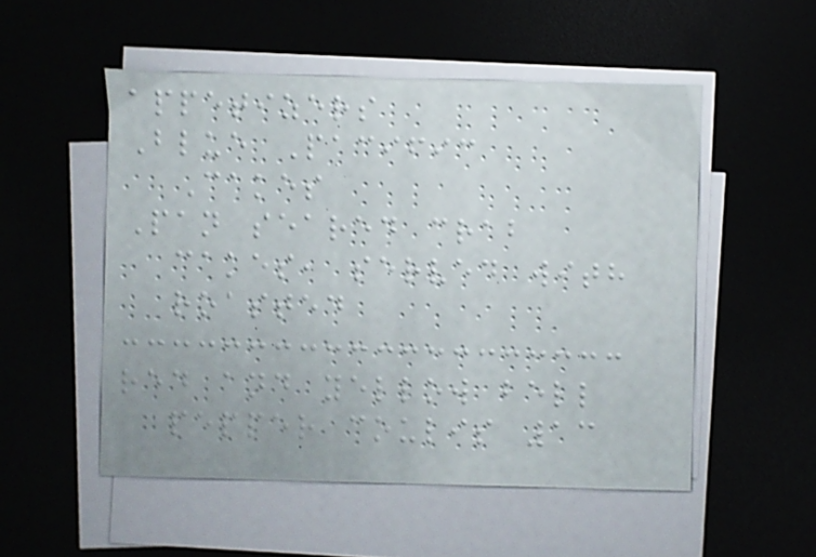appetizers
Blue Pacific
Cakes
Pan seared crab
cakes, served with
roasted
red and yellow bell
pepper coulis 13
